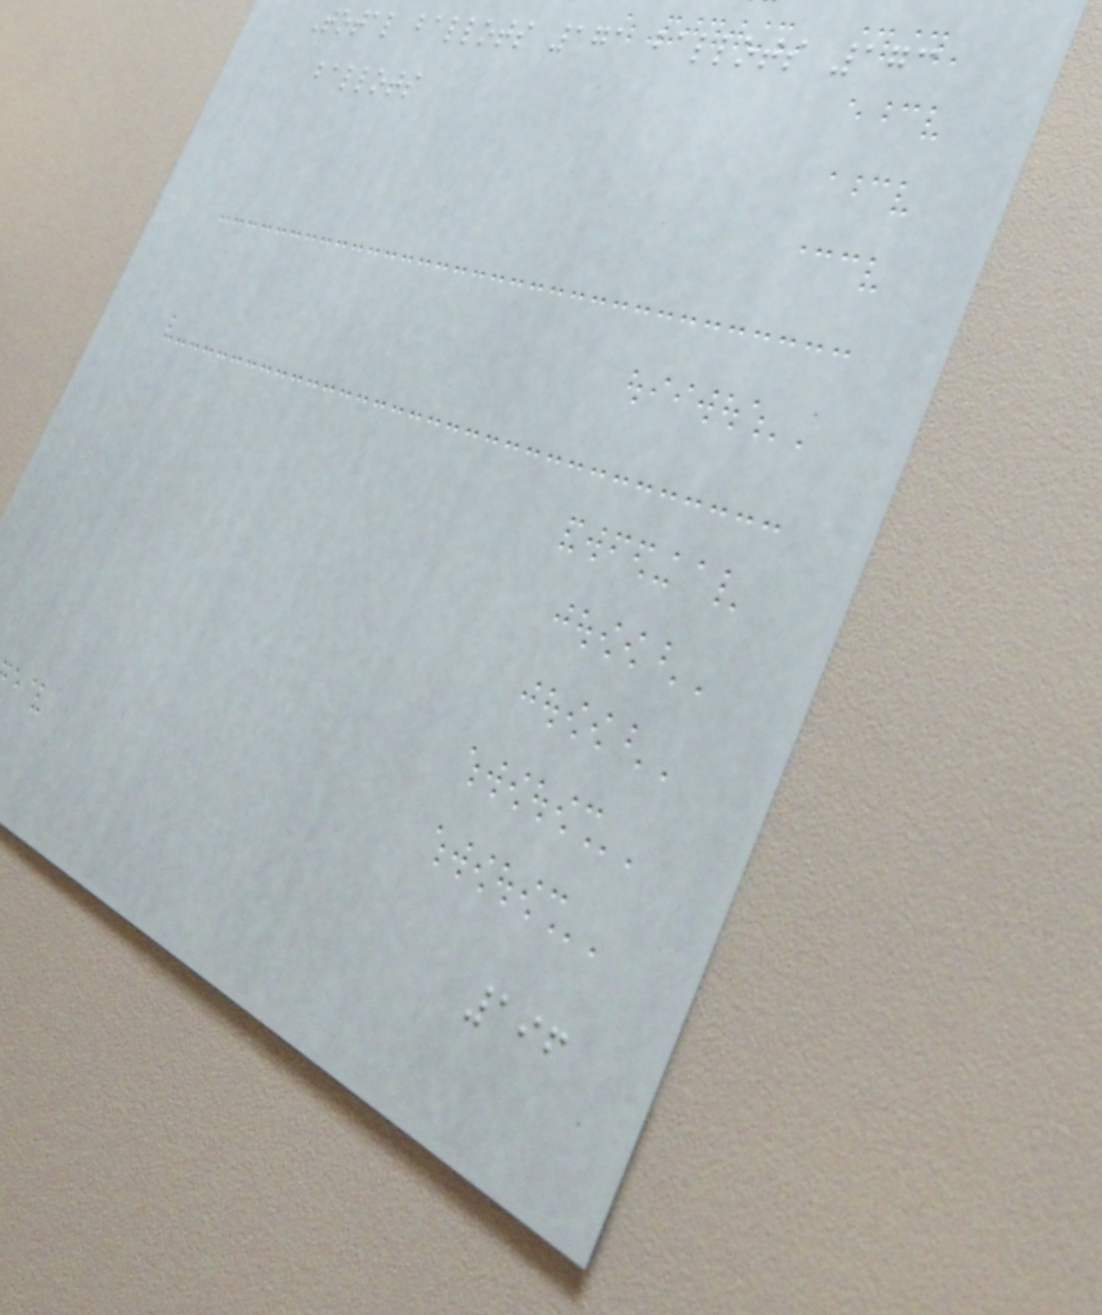Total ballots 171 ballots 173
ballots
196
